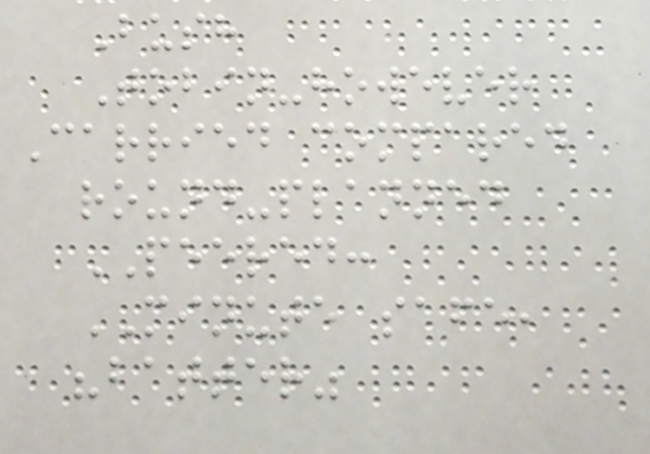Bush
Tobin-however
Carried compared
round-planned
PEERED:
MINUTE safe,
"batter"
